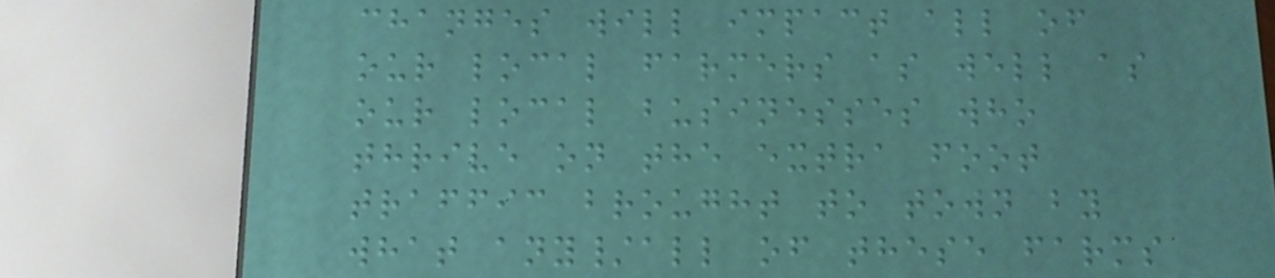changes will impact all of
our local farmers as well as
our local businesses who
thrive on the extra foot
traffic brought to town by
what any/all of these farms
